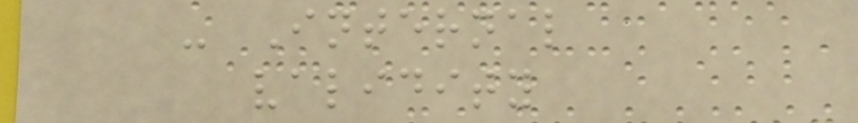- Internal
validity
